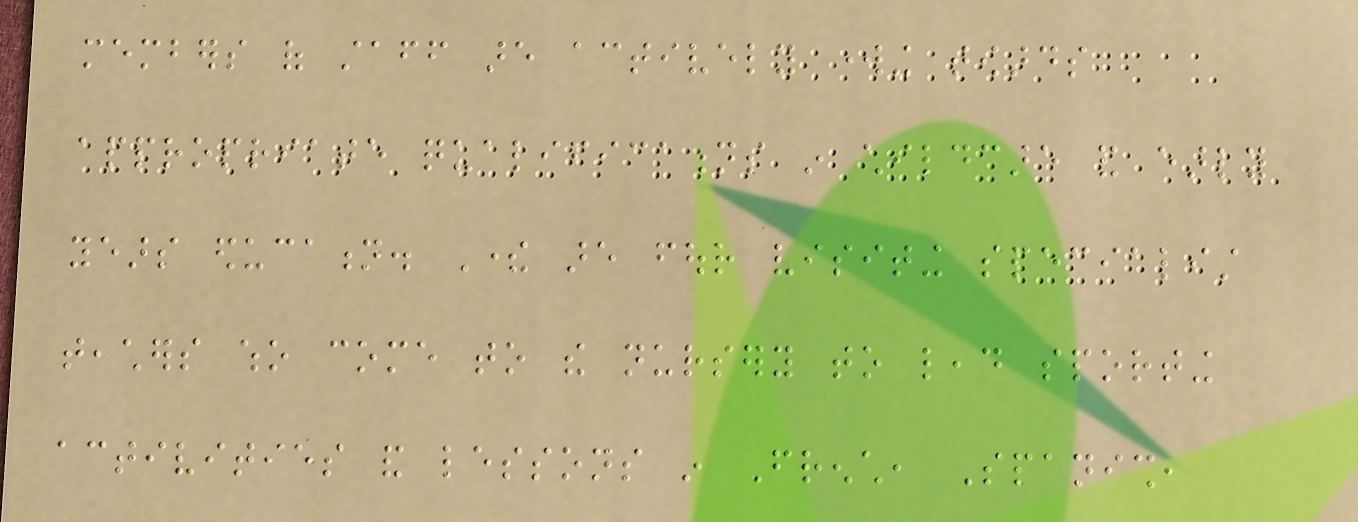members of staff are actively working towards
appropriate qualifications in childcare and early
years education. There are four visiting specialist
teachers who come to the nursery to lead sporting
activities and lessons in French, Spanish,
